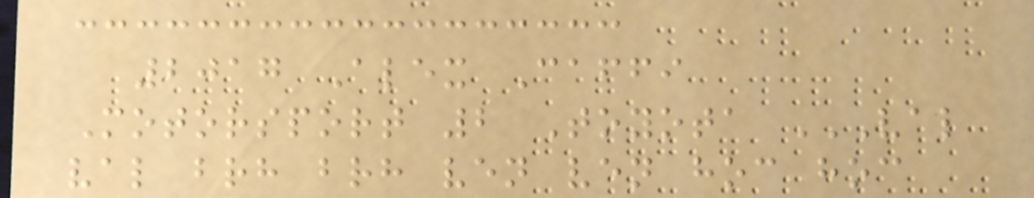2017 Alex Caffi
Motorsport 2 Toyota VAL
VAL BRH BRH VEN VEN HOC HOC
